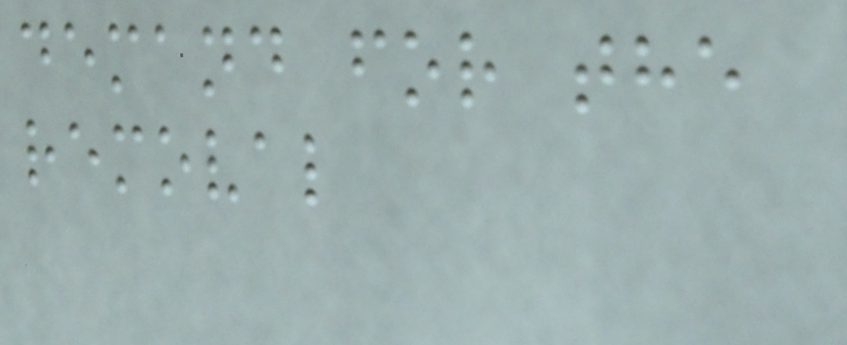demand for the
removal
